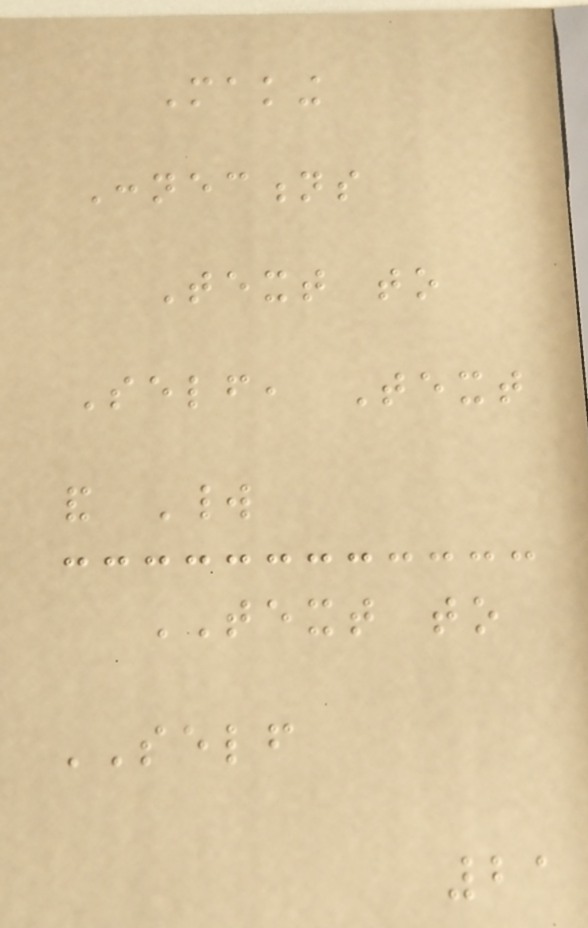Making
Connections
Text to
Self, Text
and World
TEXT to
SELF
21
